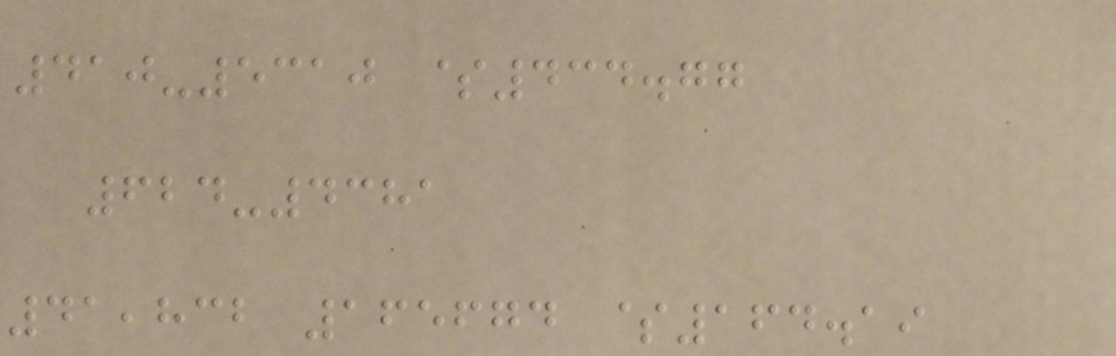410-5310 $434.77
624-4381
41,832 165674 $164.19
